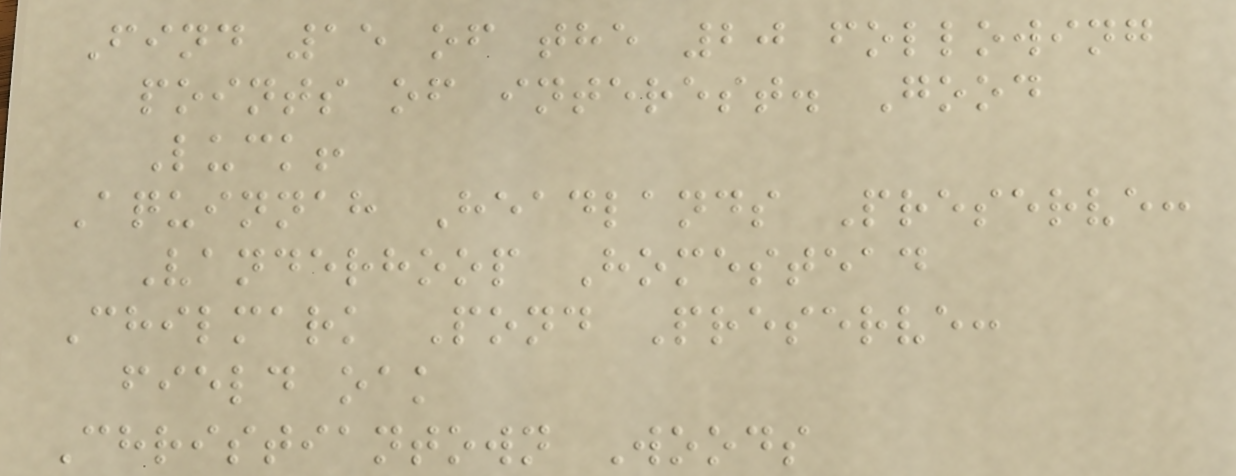Find 15 of the 20 following
points of interest. Good
Luck!
Aquinnah Headlands Preserve:
Vanderhoop Homestead
Chilmark Pond Preserve:
field oak
Christiantown Woods
